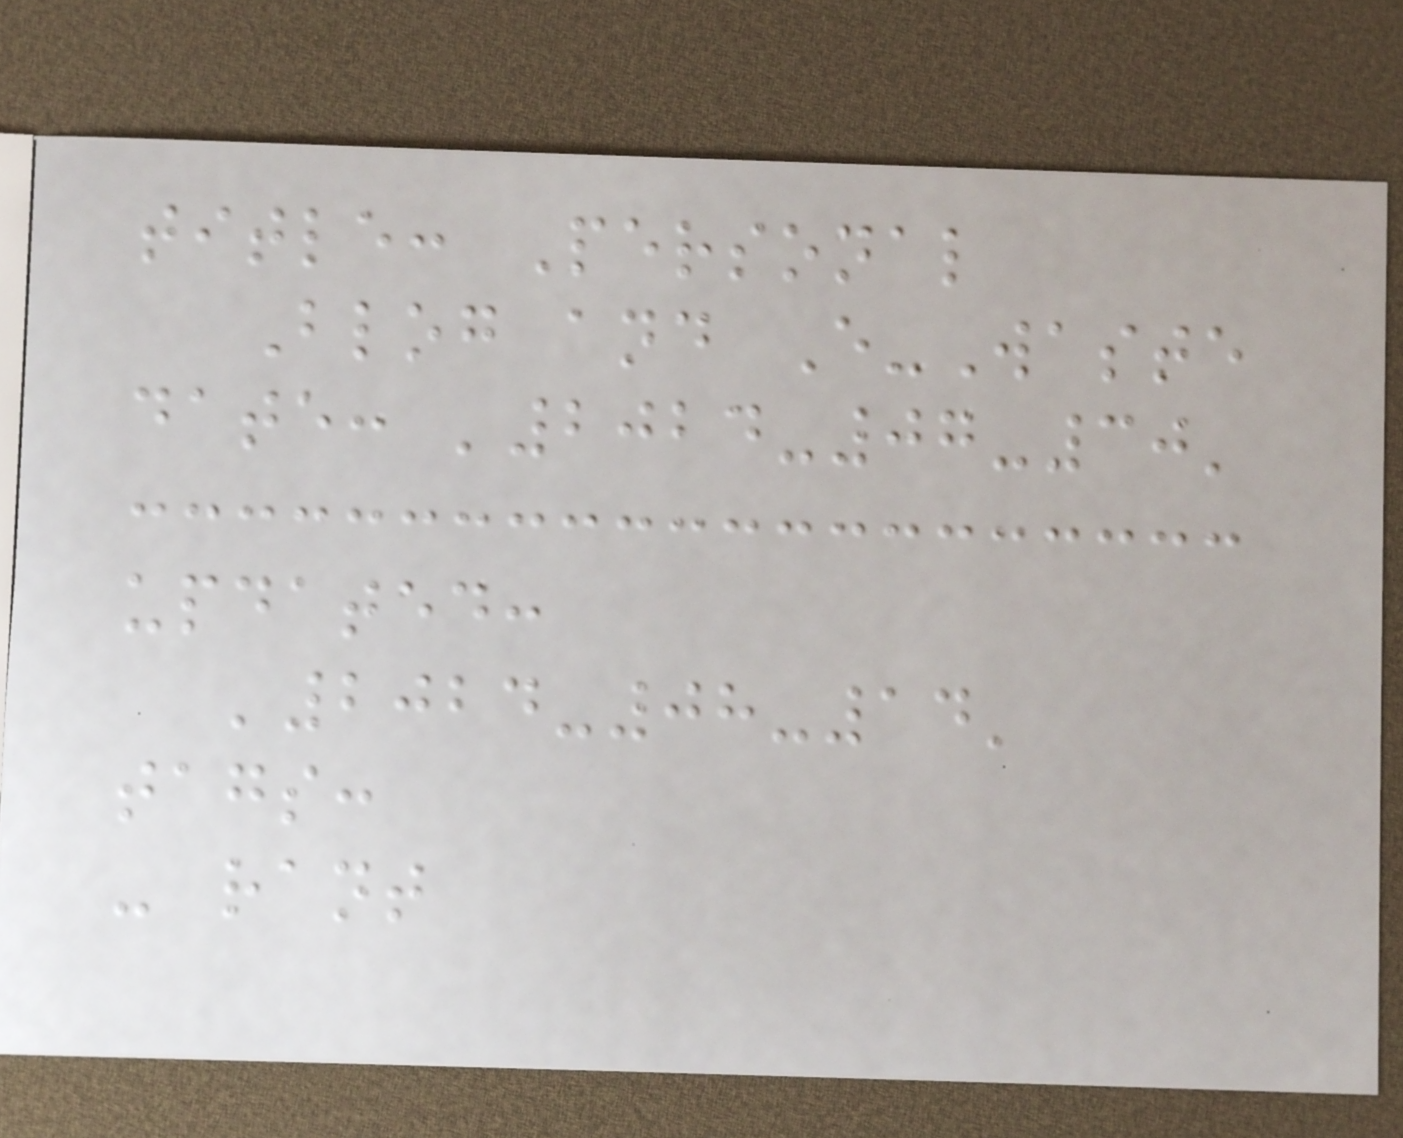title: Personal
Blog and E-Waste
date: '2024-07-30'
updated:
'2024-08-14'
tags:
- rant
